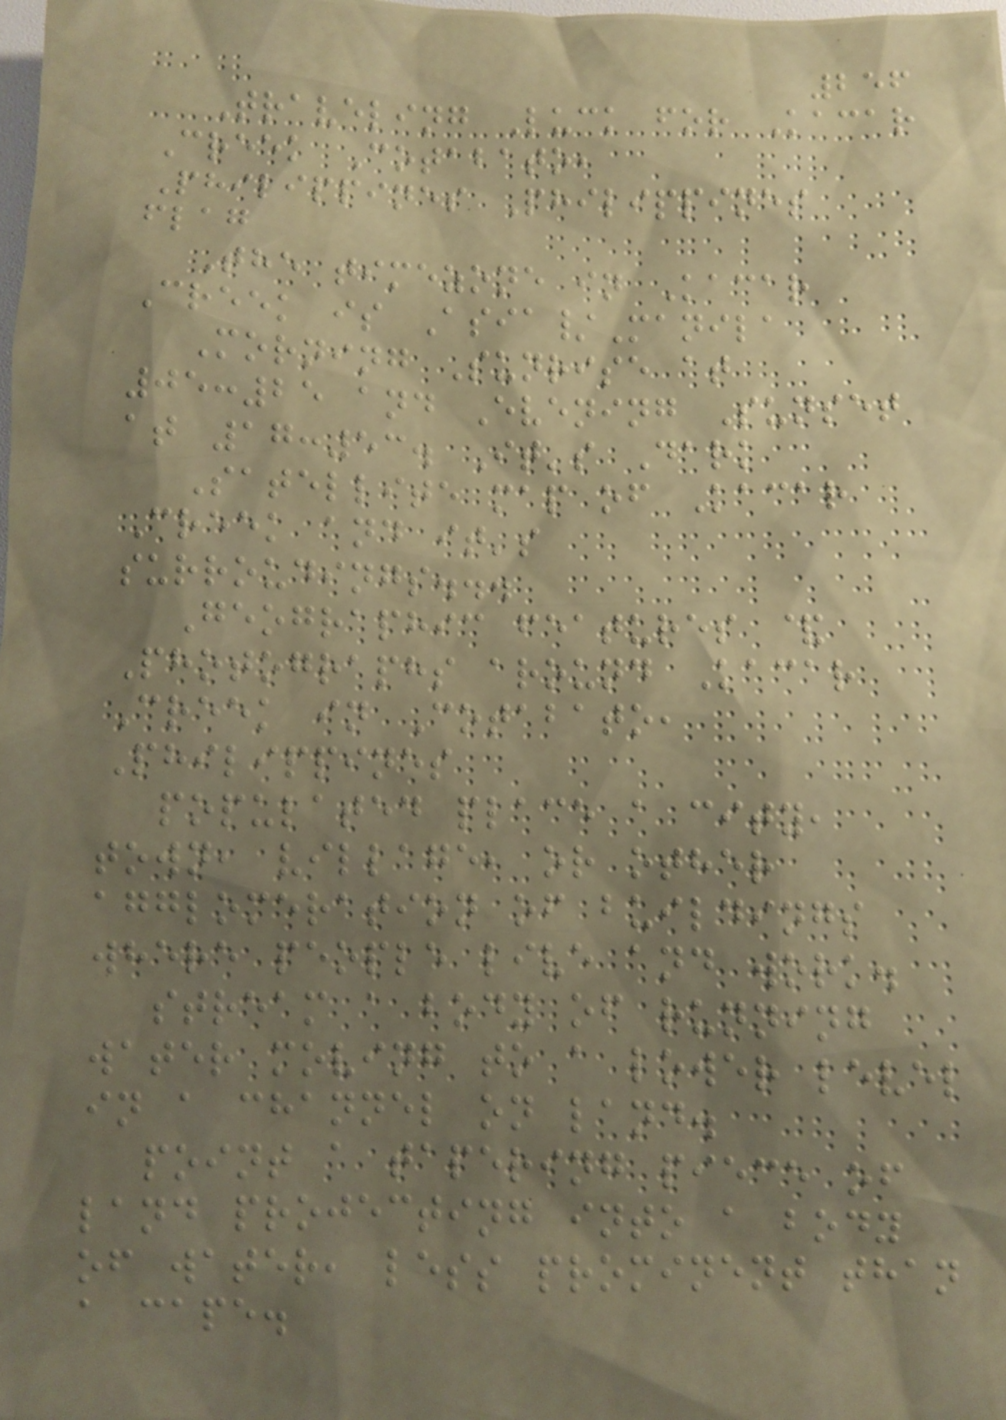256
Traveling Luck for Kacar
Creek Cotabato,
Philippines Philippines
flag
The timezone in Kacar
Creek is Asia/Manila
Morning Sunrise at
05:25 and Evening Sunset
at 17:53. It's Dark
Satellite map of Kacar
Creek and it's
surroudings...
Geographic features &
Photographs around Kacar
Creek in Cotabato,
Philippines
populated place a city,
town, village, or other
agglomeration of buildings
where people live and work.
stream a body of running
water moving to a lower level
in a channel on land.
point a tapering piece of
land projecting into a body
of water, less prominent than
a cape.
